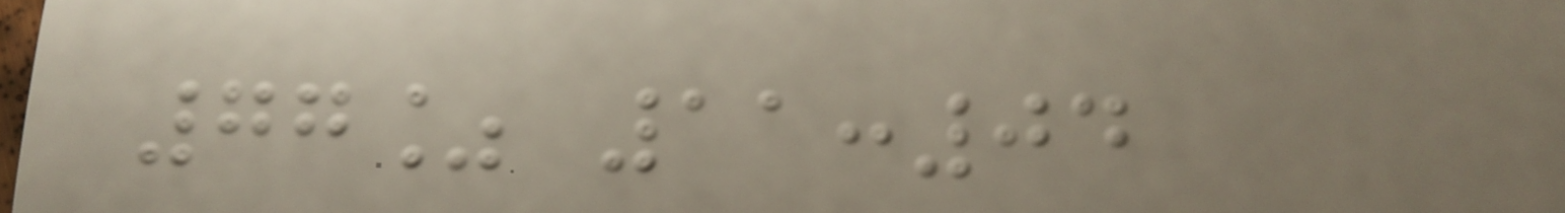77% 11:04
